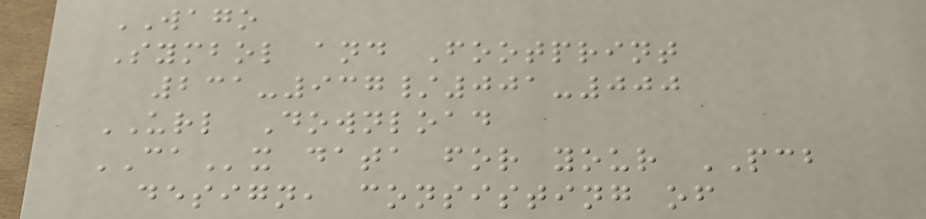WAGO
Symbol and Footprint
231-937/001-000
URL Download
CAx data for your PCB
design, consisting of
